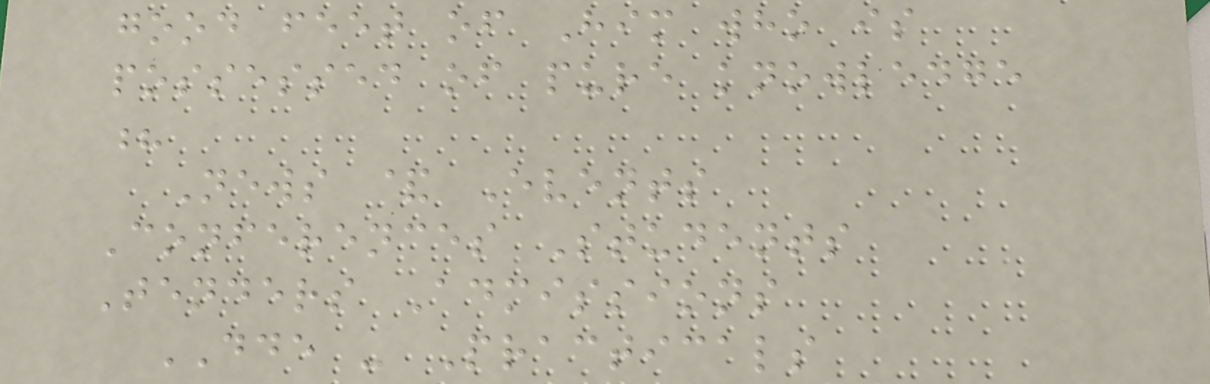good feet of Him who is
possessed of pure knowledge
?
News & Events
Conferences Students
Tenders Admissions
DDE - Practicals
